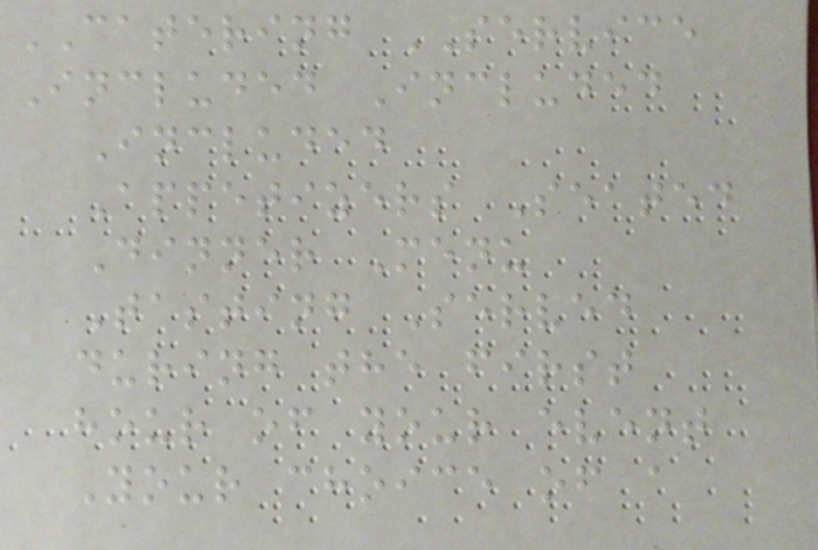CATERING SERVICE
Included Included
Included
Appetizers Seated
Dinner Menu
Tasting Served
during the first
hour of your event
Your choice of a
